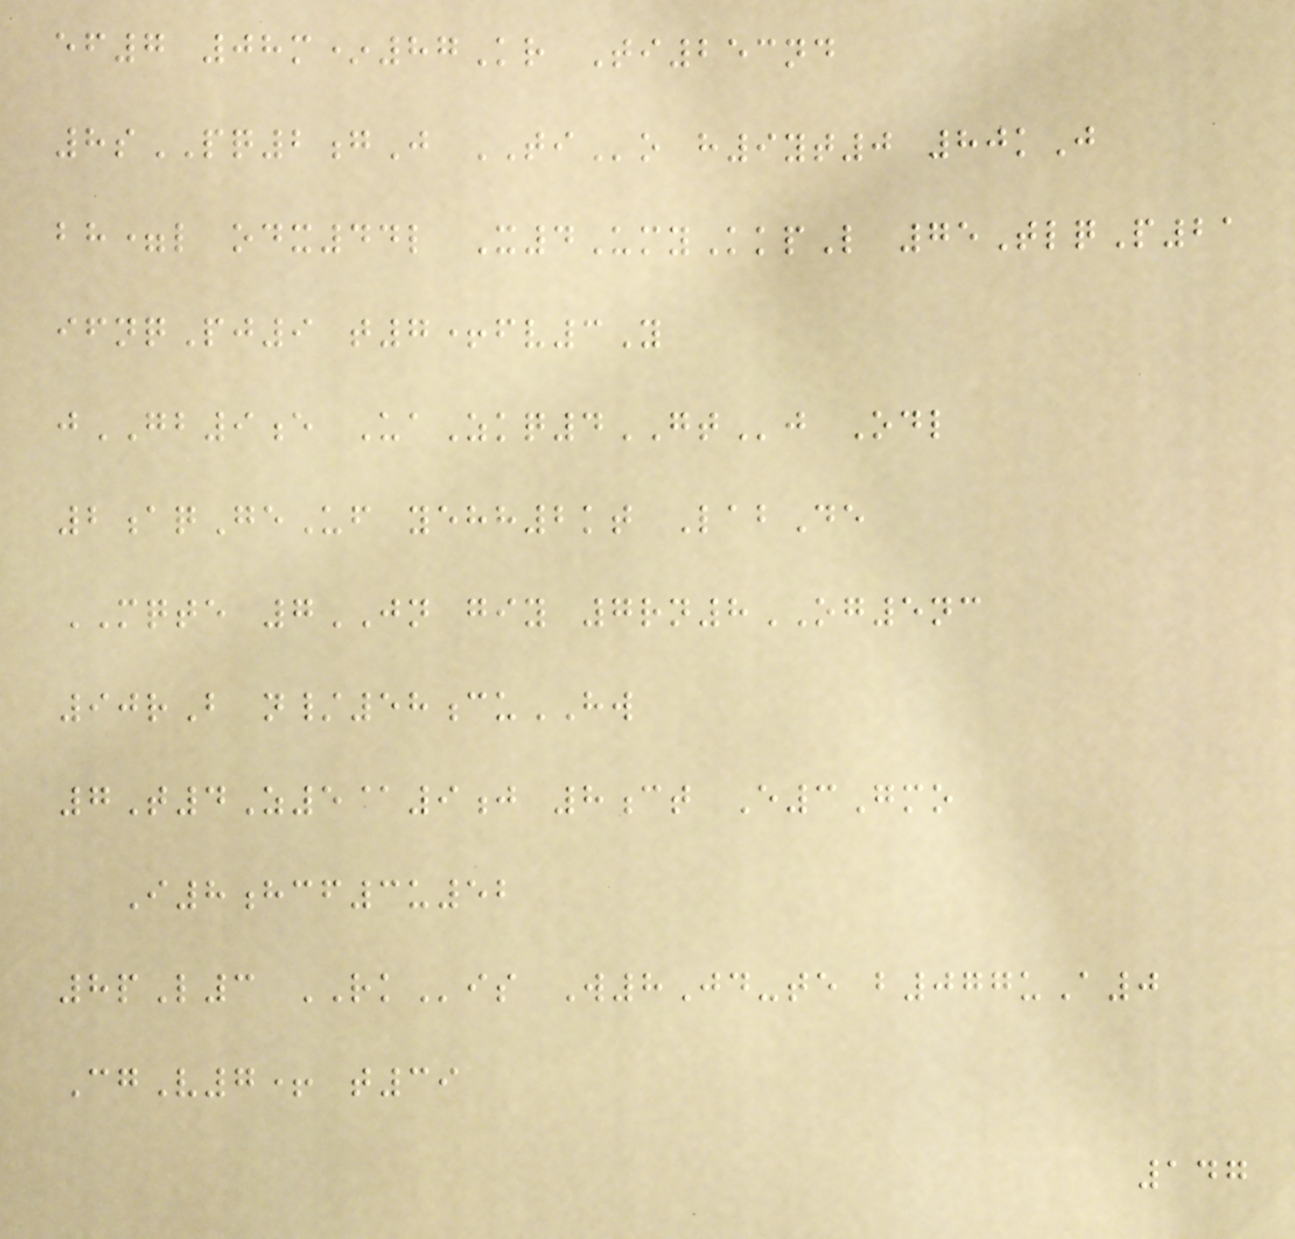ef7 08m*87Kr Ti253nd
8sPQ2gJ TIo h9yt0 80kJ
bh=l odx44l X4UmyKkpL 75TlqP21
ifnqPj9 t7+fv3Y
jGB9e UaZkq4GTj Odl
2aqGeUf yehh2kt LabDe
MQTE 7JN giy 7rn8OG5nc
90rB n/58cuHW
7T4Z5@9j 8ct E3Gmo
I8hcf3u52
8pL3 RKis W8Jd-te b077uA0
CgV7+ t39
147
